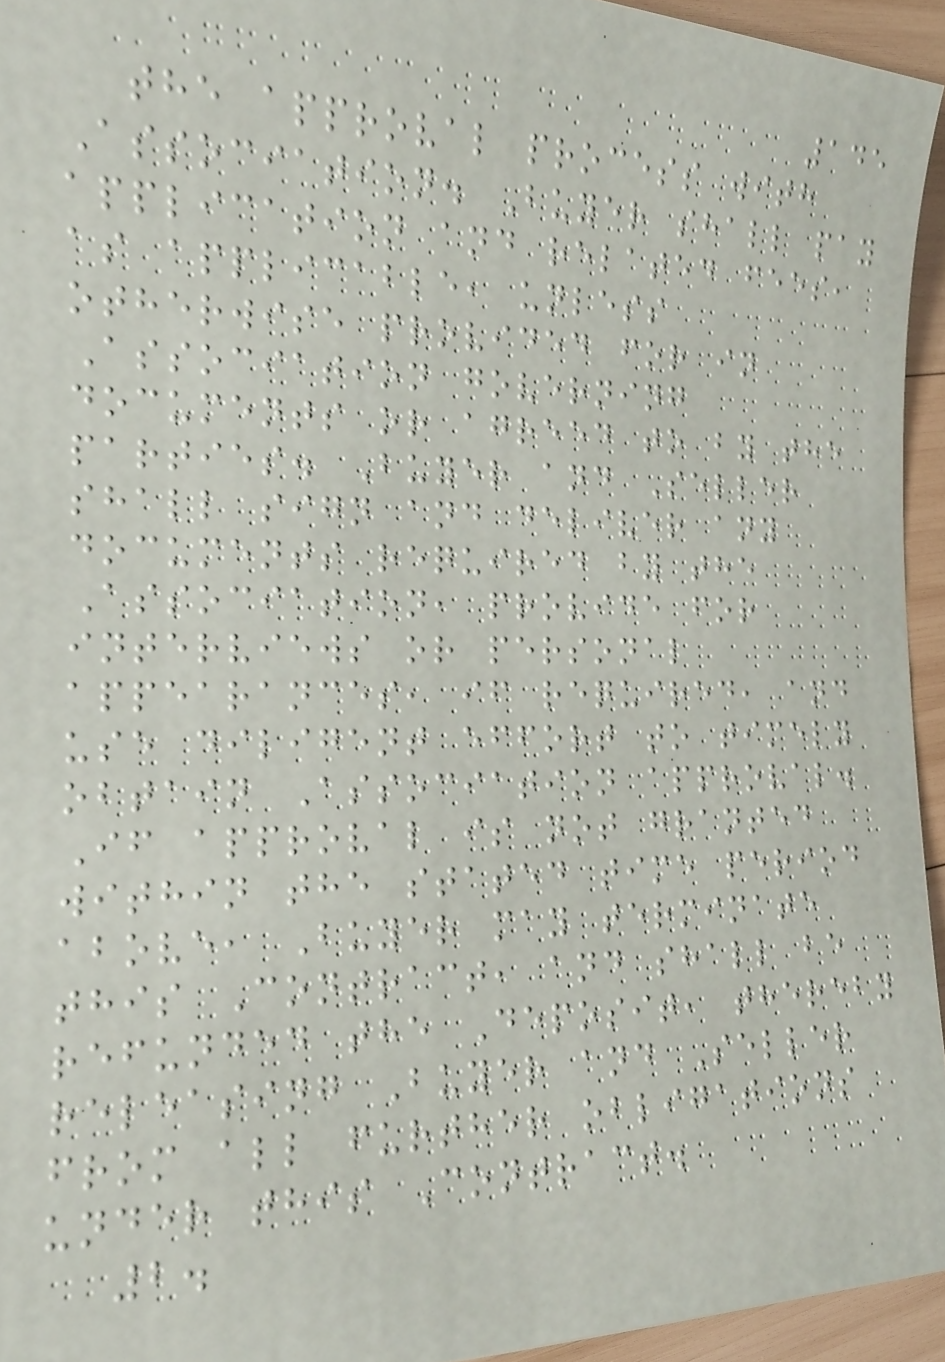145
the approval process with
Association. Buyer shall pay
application and related fees,
as applicable, unless
otherwise provided for in
Association governing
documents or agreed to by the
parties. Buyer and Seller
shall sign and deliver any
documents required by the
Association, provide for
interviews or personal
appearances, if required, and
use diligent effort to timely
obtain Association approval.
If approval is not granted
within the stated time period
above, Buyer may terminate
this Contract, and shall be
refunded the Deposit, thereby
releasing Buyer and Seller
from all further obligations
under this Contract.
2.
